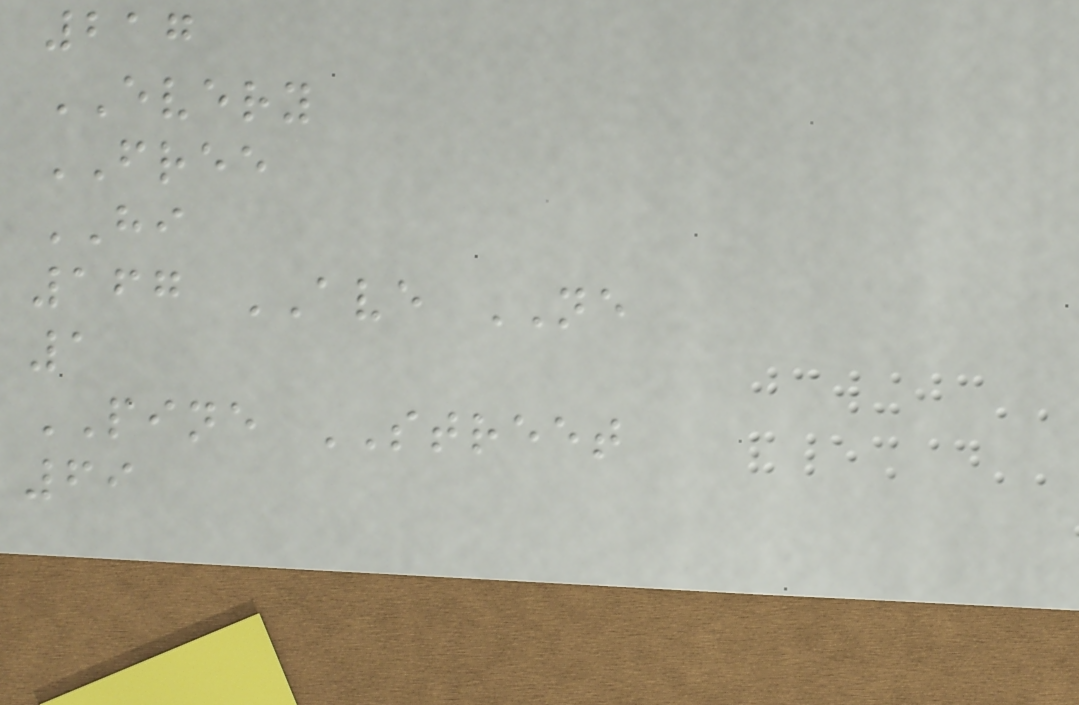217
EVERY
FREE
HI
167 AVE NE
1
PINE STREET
69
